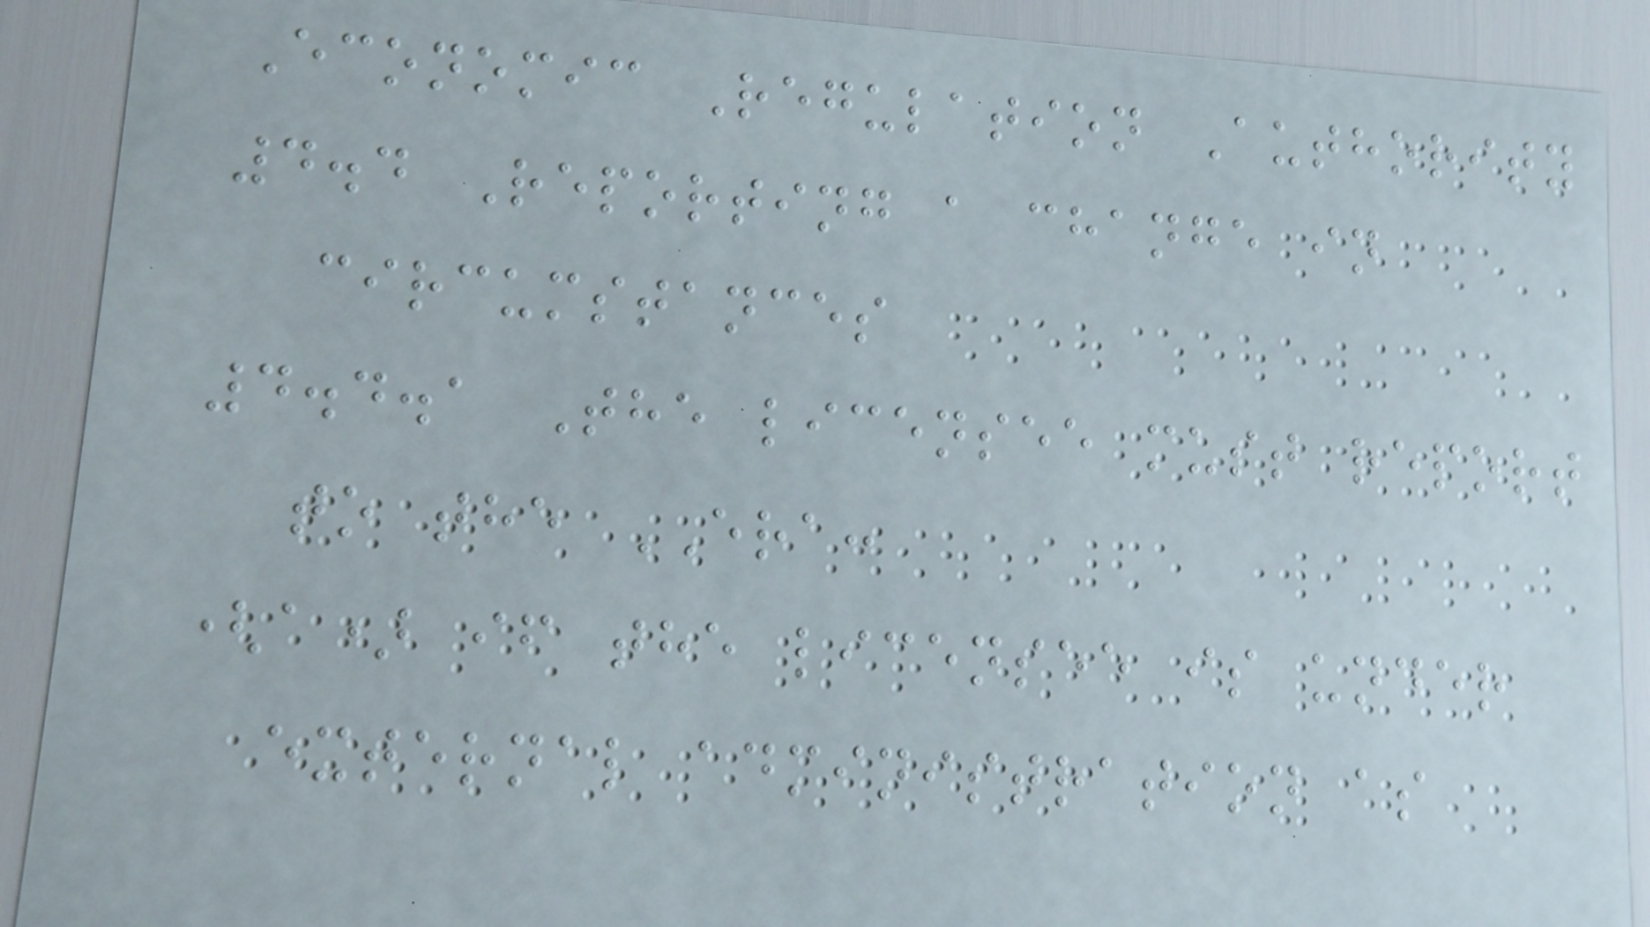Economic Regulation Authority
4.4 Reporting a change in
circumstances
4.4.1 The licensee must report
to the ERA:
(a) if the licensee is under
external administration as
